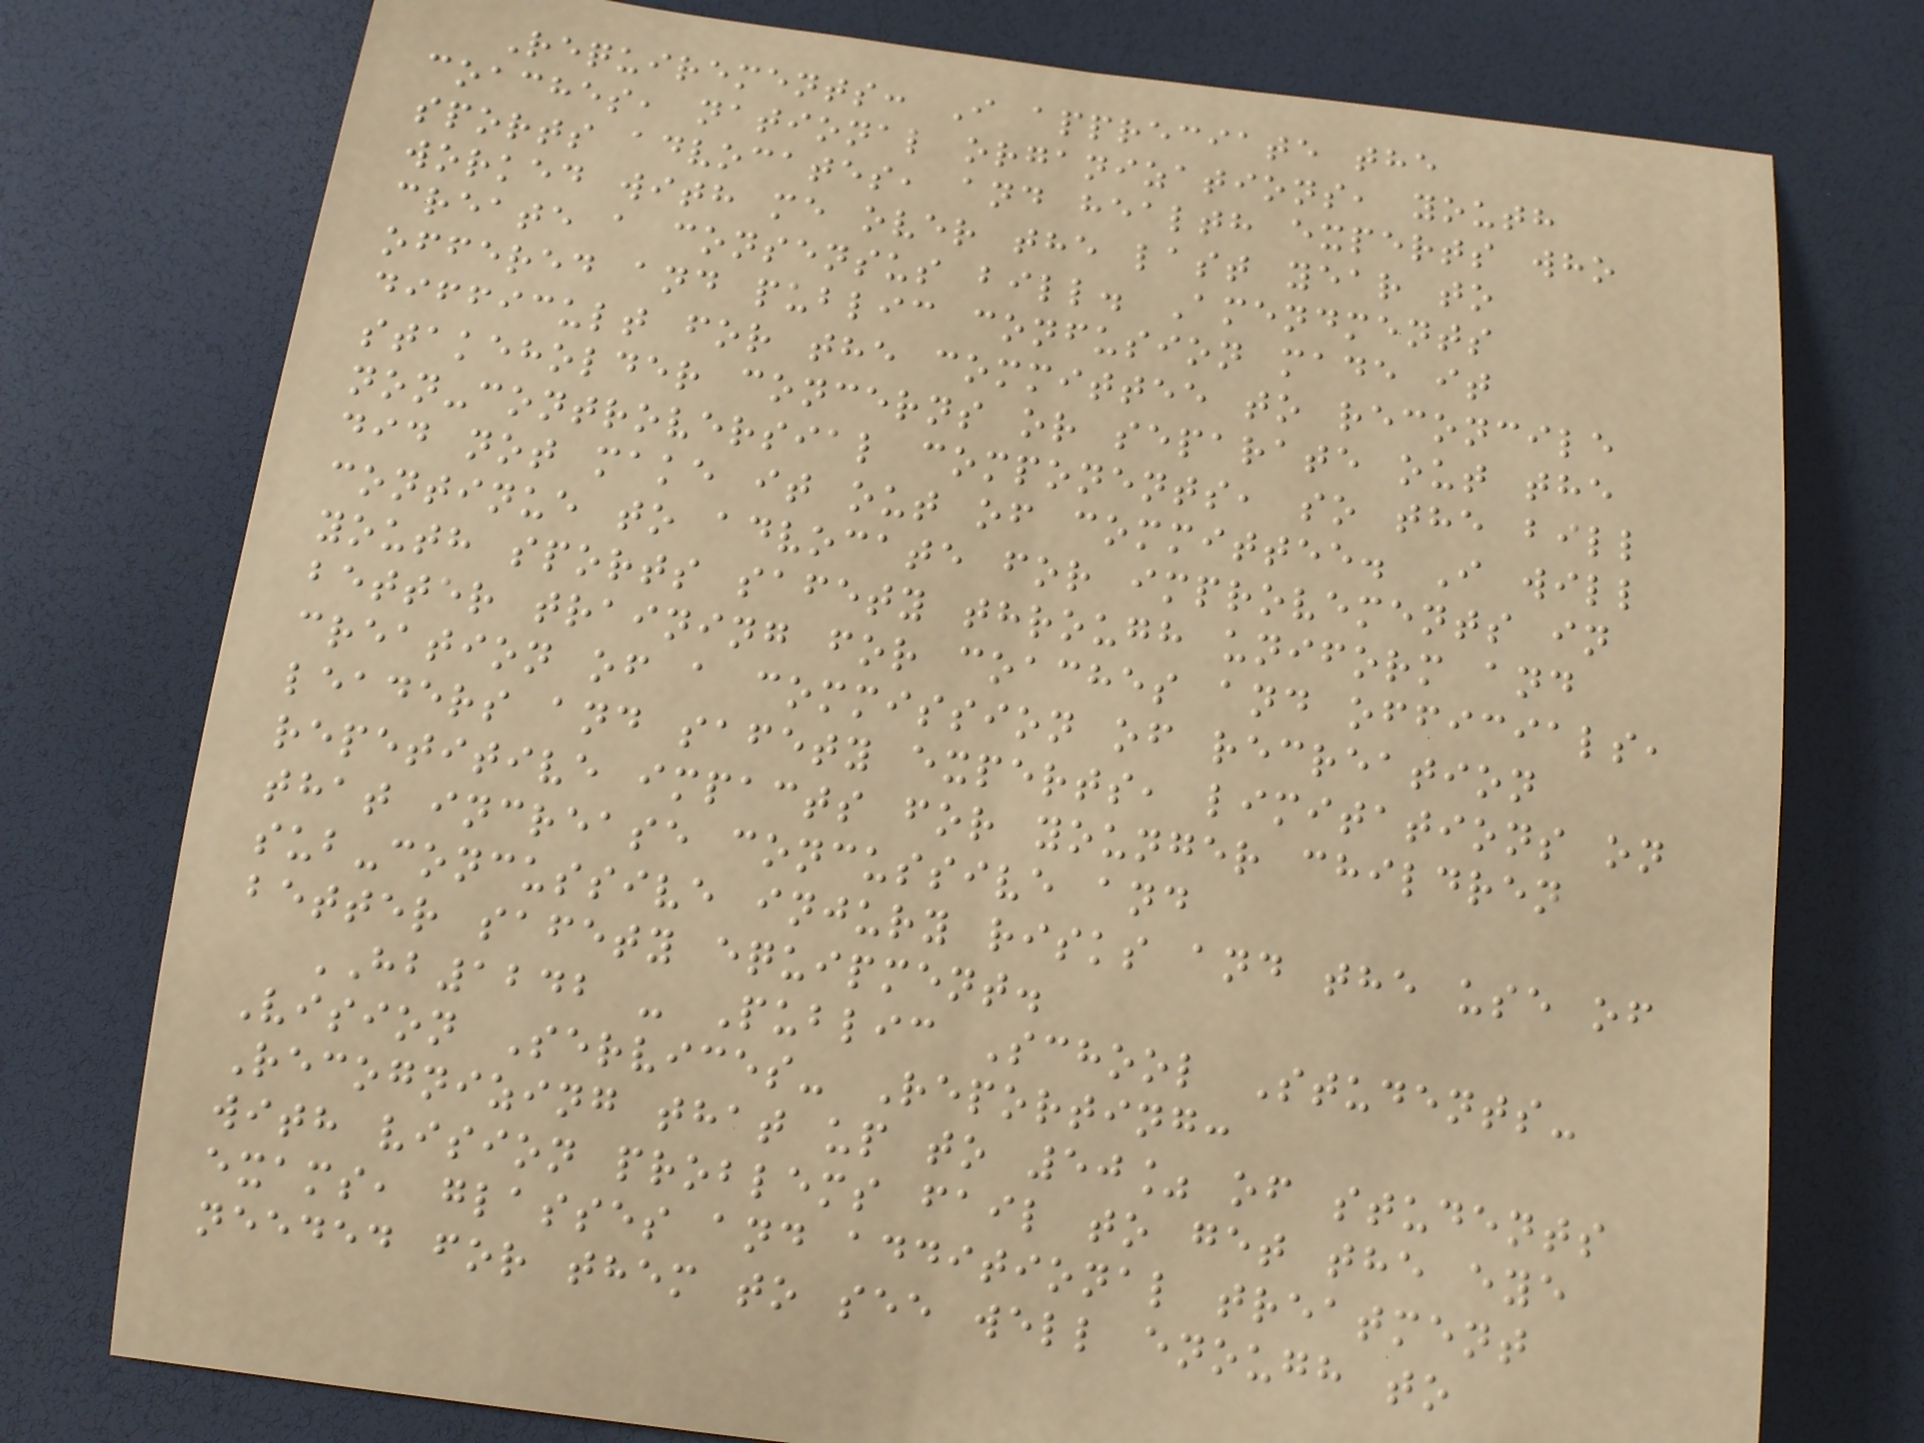Requirements: I appreciate the
coaches, national organizations, youth
sports advocates, and health experts who
worked with me over the last year to
create a consensus bill. Amendments
offered and public confusion made it
difficult for the committee to reconcile
stakeholder concerns or separate out the
non-controversial components, so the bill
did not make it out of committee. I will
continue to advocate for improvements in
youth sports safety through uniform and
better training for coaches and officials,
creation of a commission of recreation
leaders and safety experts, limitations on
repetitive impacts for younger children
that increase concussive and
sub-concussive injury risks and the use of
better safety equipment.
HB1242 - Public School Students-
Vision Services- Reporting:
Recognizing that up to 50% of students
with vision problems fail to get the eye
exams, glasses and additional treatment
needed for them to see well enough to
